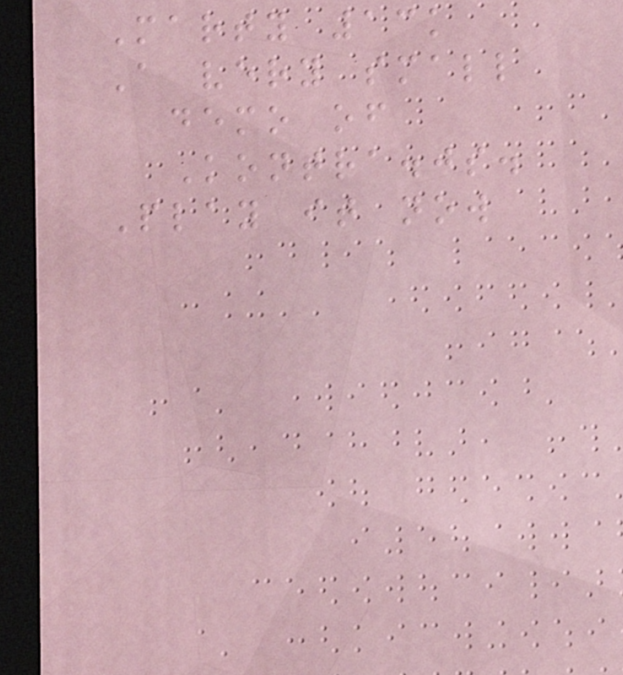Marty 13k
A very small
demo of
Kontra.js.
Play it now
